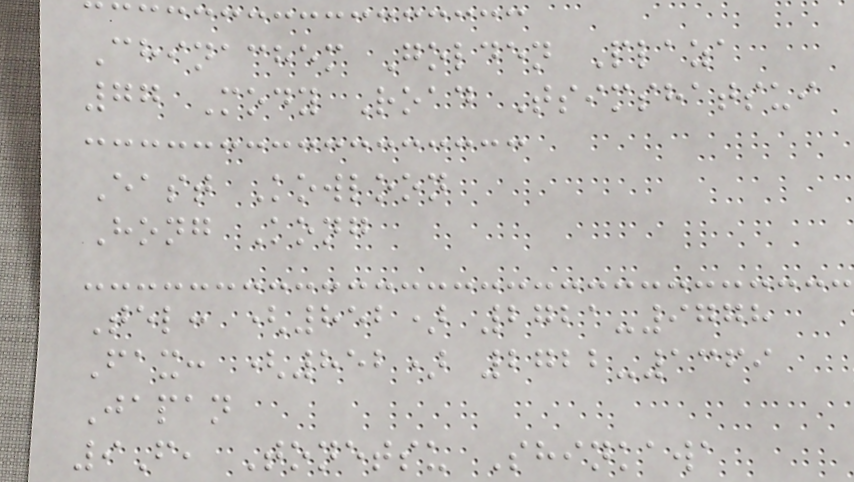Chinachem Golden Plaza
77 Mody Road Tsimshatsui
East Kowloon
Hong Kong
Tel: (852) 2721-9778
Fax: (852) 2722-1369
Japan
9F, Tonetsu Shinkawa
